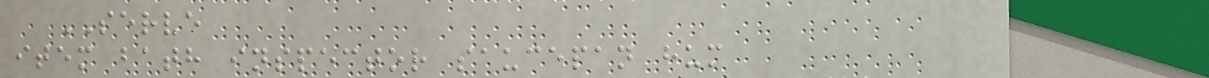SERVE
item bath inspector saucepan hum
